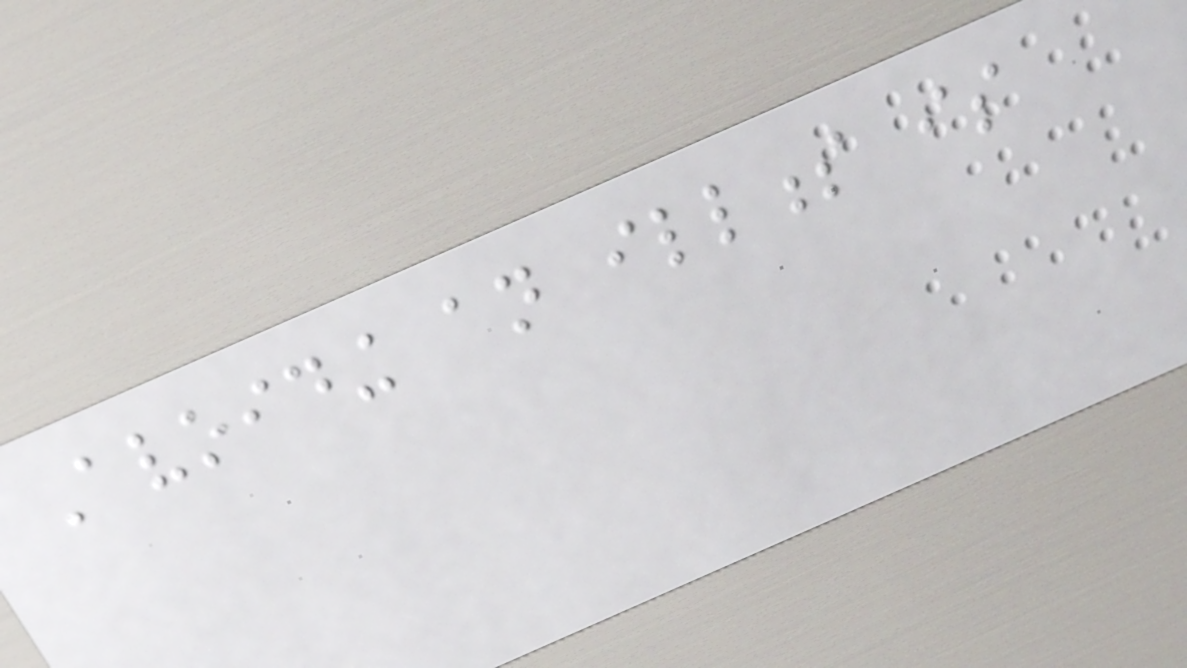Avoiding an illness is
